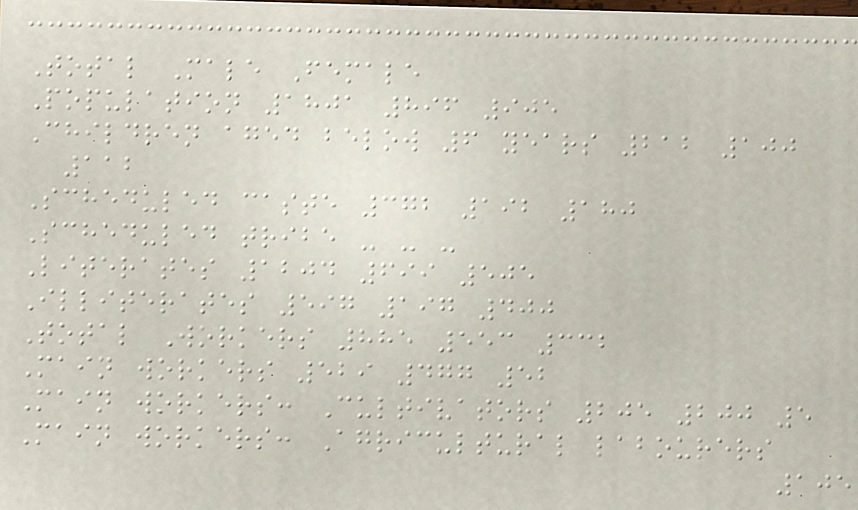Total Male Female
Population 1801 896 905
Children aged below 6 years 212 100
112
Scheduled caste 372 192 180
Scheduled tribe - - -
Literates 1204 699 505
Illiterates 597 197 400
Total Workers 885 553 332
Main workers 529 477 52
Main workers: Cultivators 205 200 5
Main workers: Agricultural labourers
105
